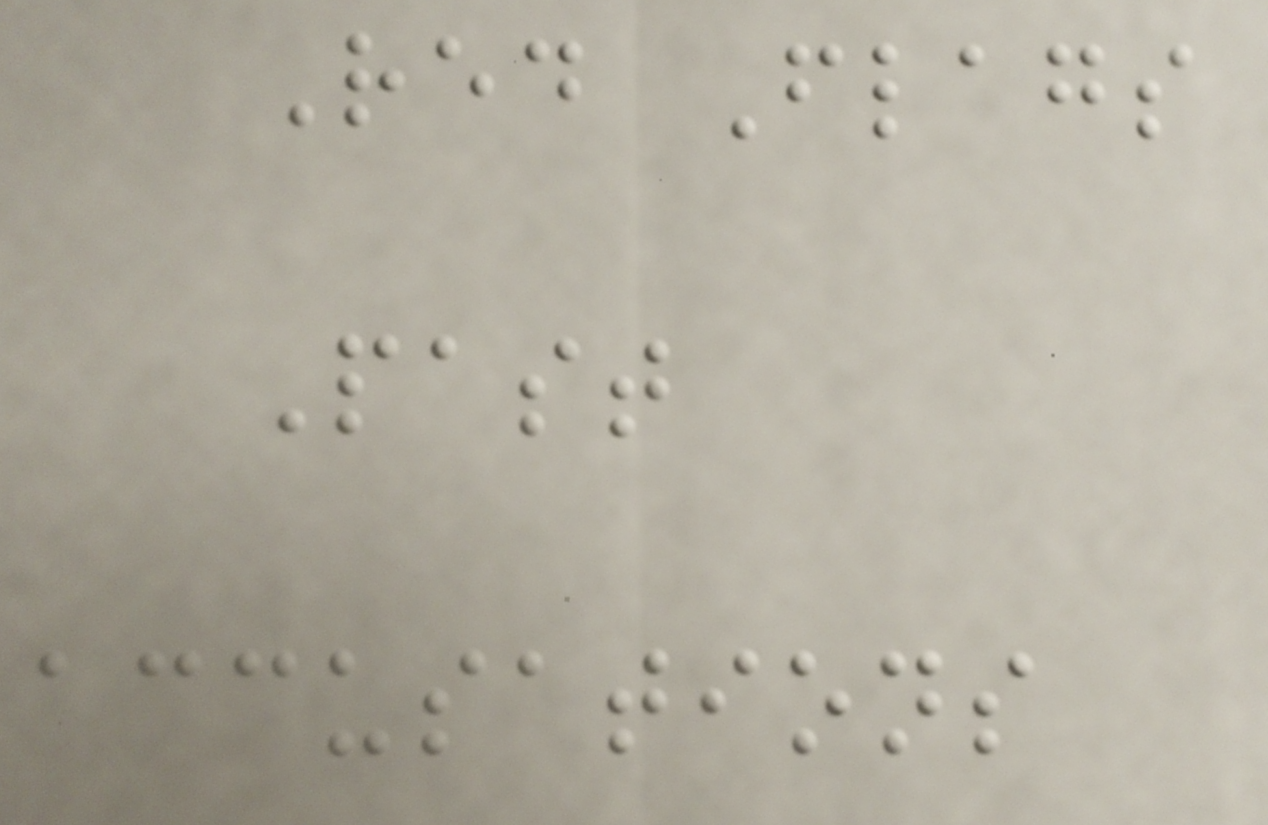Red Flags
Past
accusations
